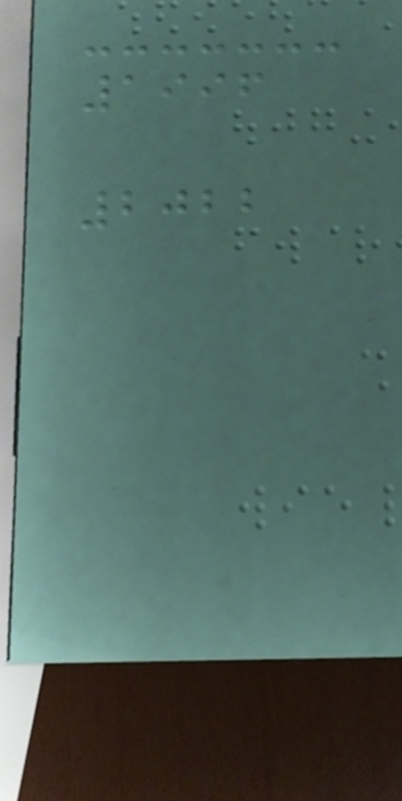1996
2022
